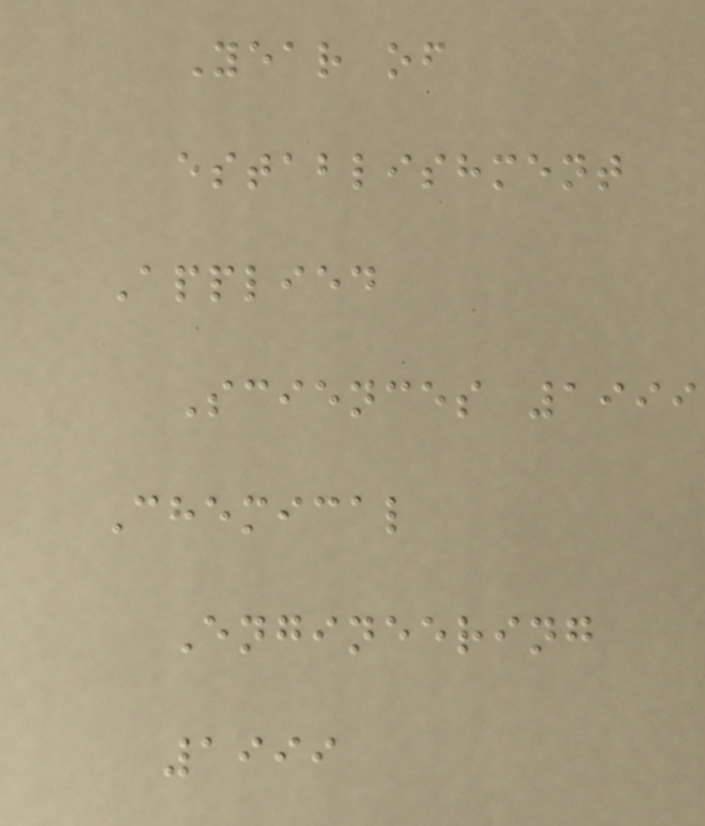Year of
establishment
Applied
Sciences 1999
Chemical
Engineering
1999
